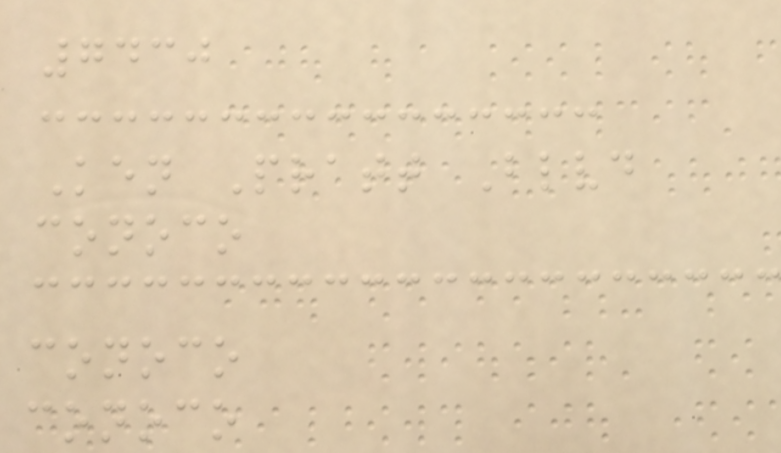7430
Ken Pratt Blvd
conoco
conoco
conoco
